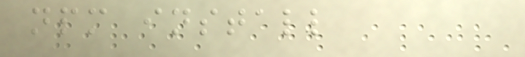npm install
